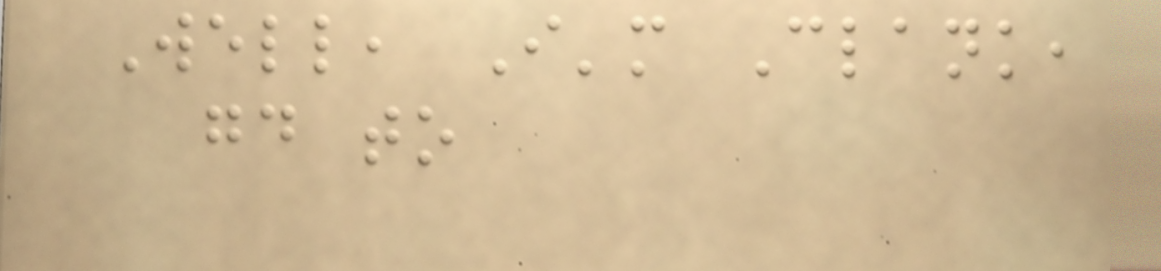Well, I'm Clank,
good to
